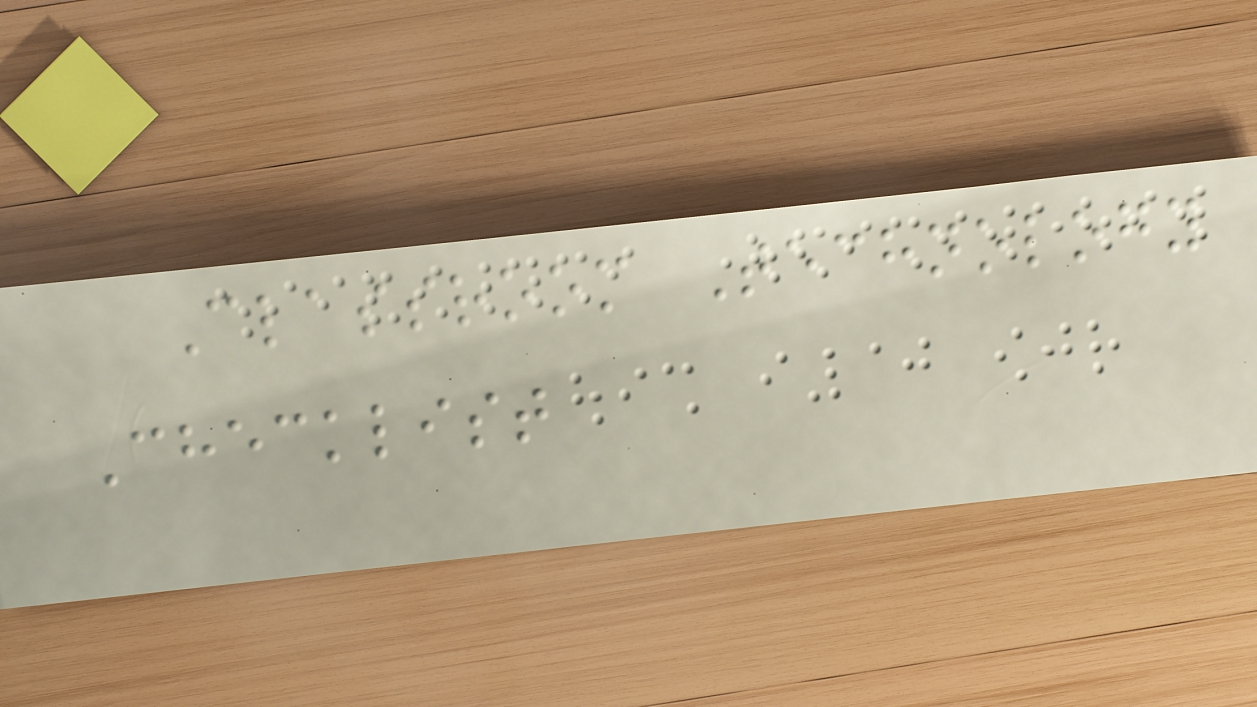Classroom Technology
Checklist
